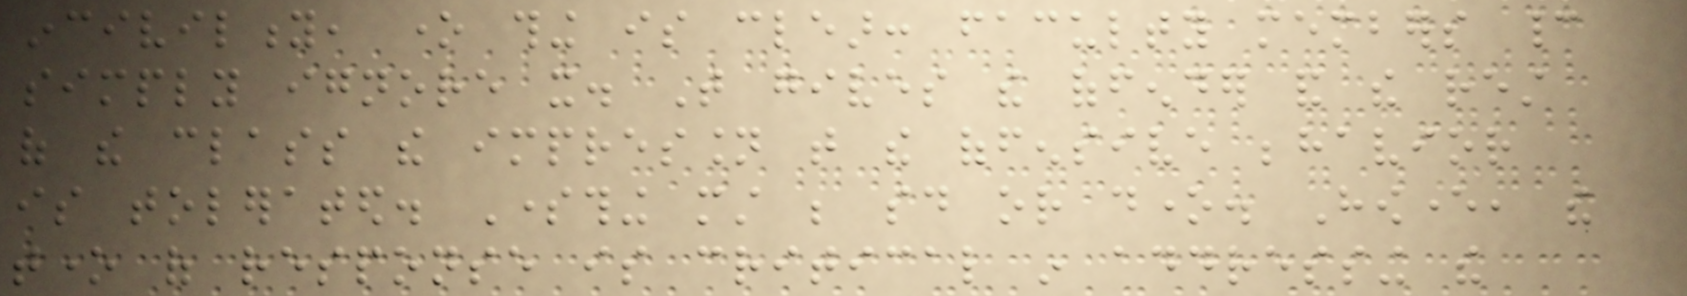incivility, one thing is clear: faculty members cannot
simply ignore it. That gives the offender and the rest
of the class the impression that the offensive behavior
is tolerated. Something must be said or done. However, the
tone of response is critical in addressing the
